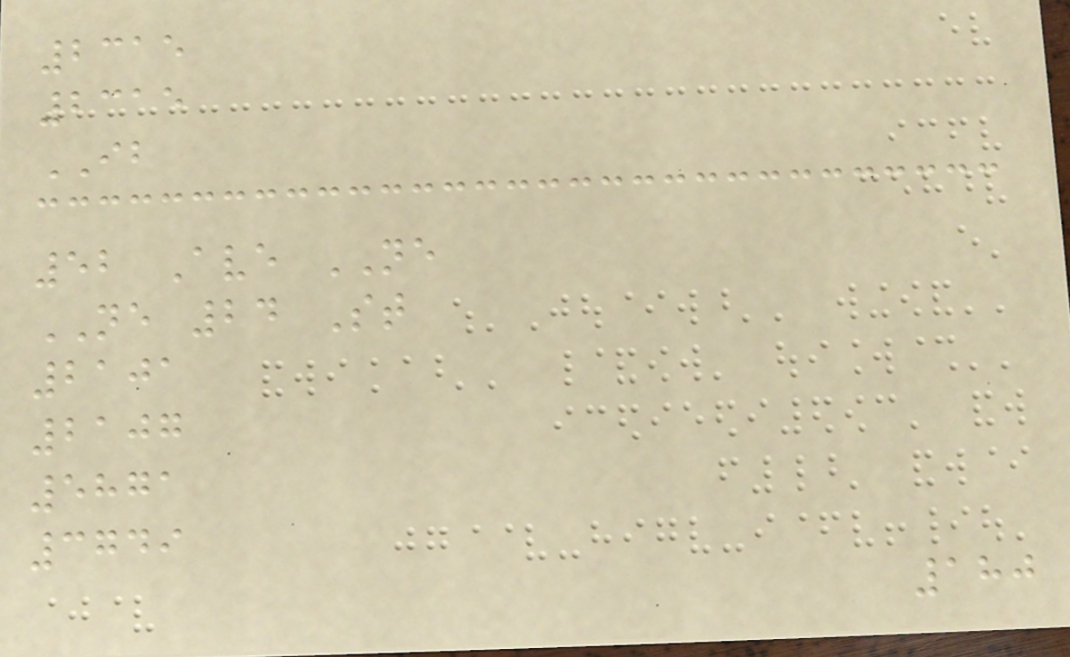2315
2315
IB
52 Ave NE
NE 24 St
2101
2107
5871
3749
180
